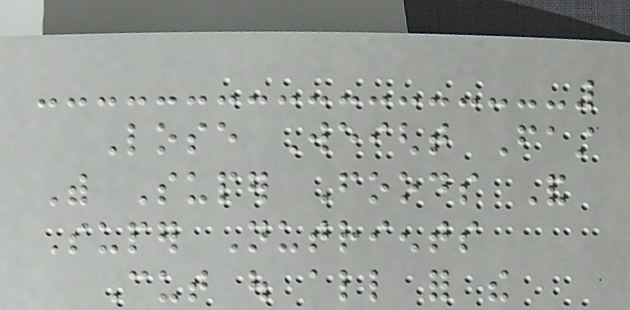Lose Weight Fast
With Super Foods And
Super Nutrients
Cut out all for the
